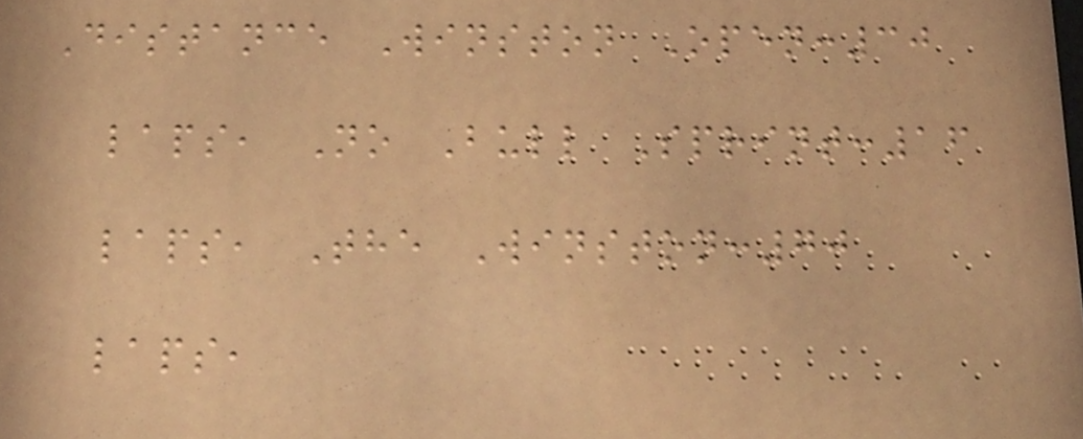Distance Winston Open:30
laps, No Bull Sprint:16
laps, The Winston:70
laps,
